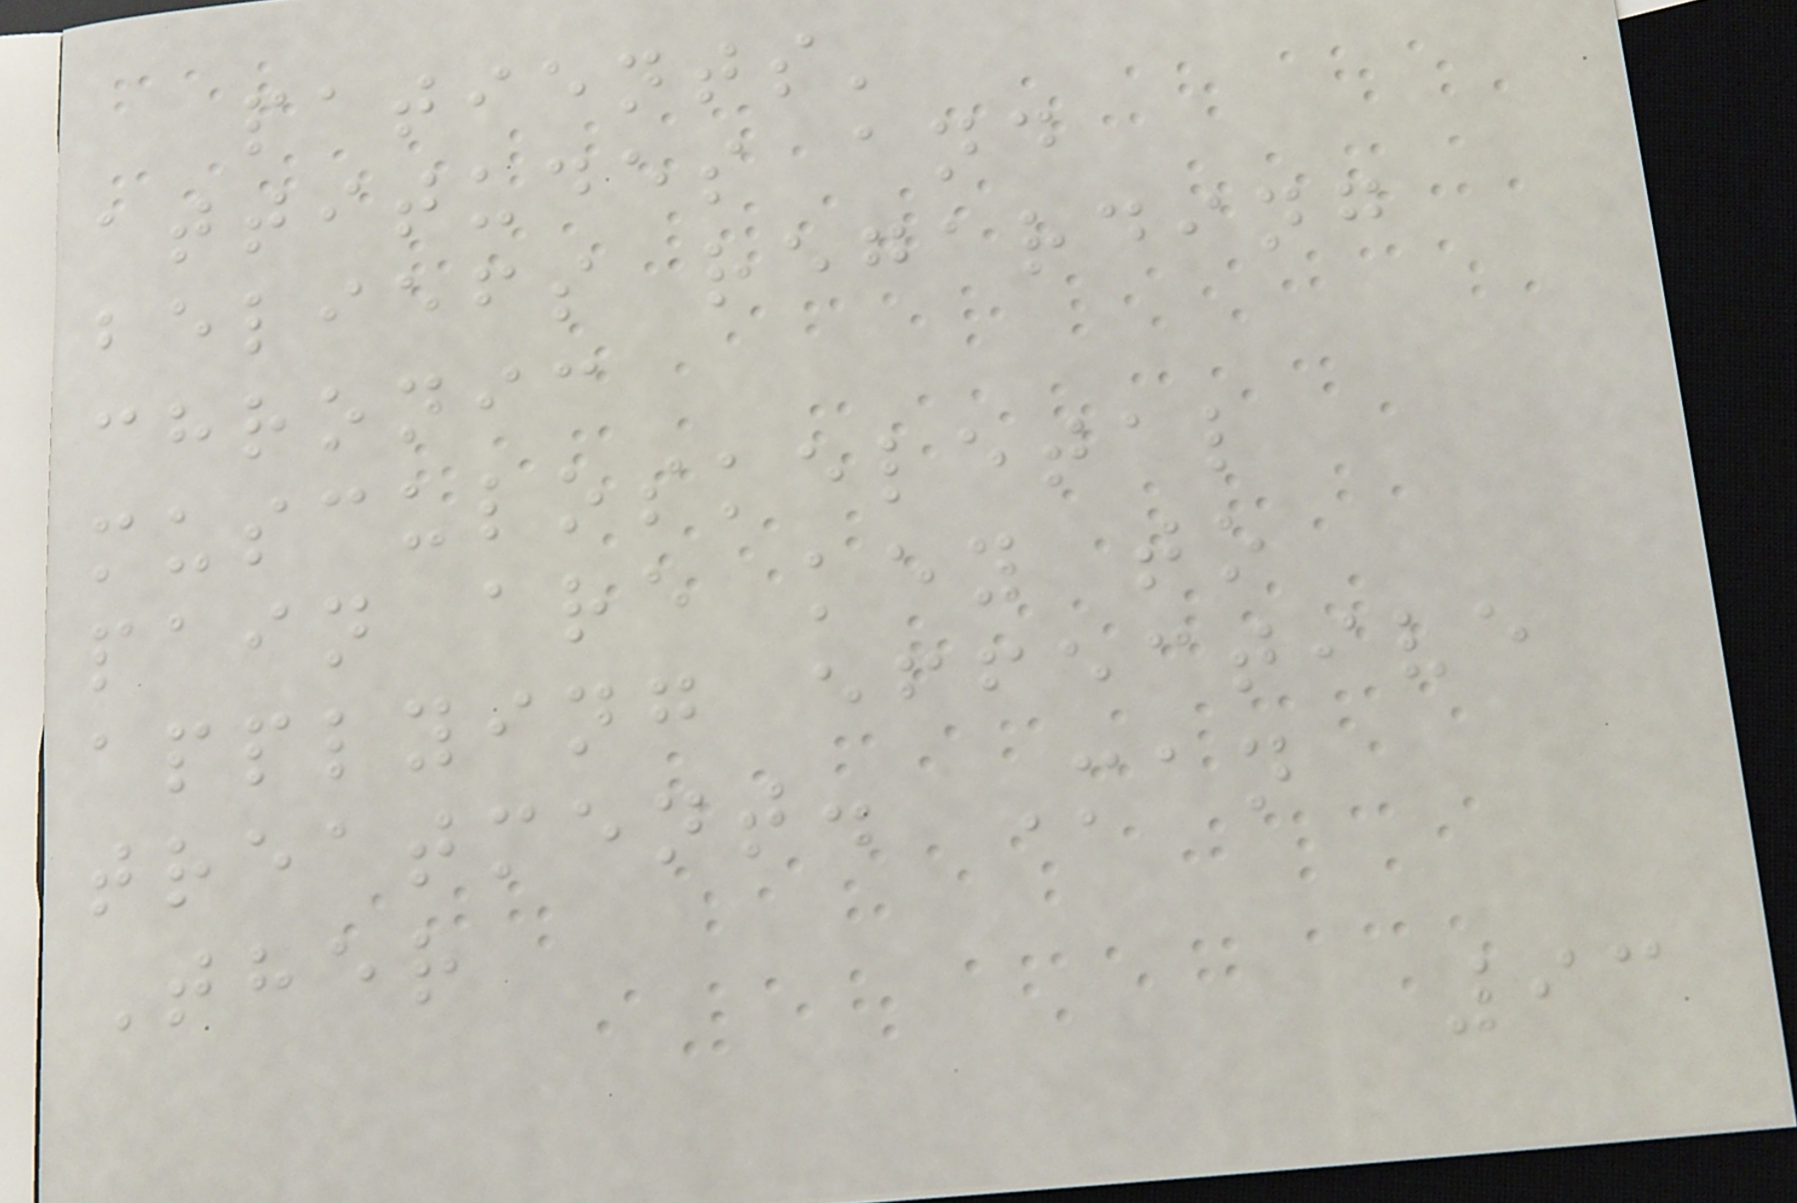patients'
attitudes and
beliefs regarding
chronic
musculoskeletal
pain are key to
applying effective
treatment. Man
Ther
93
